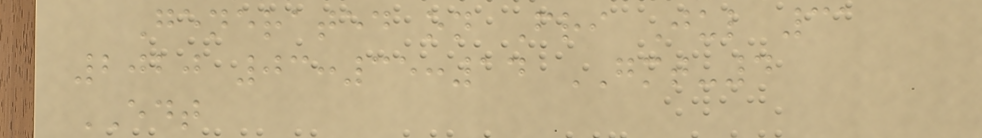Generated on Fri Jul 31
2020 03:35:14 GMT-4
EDT
